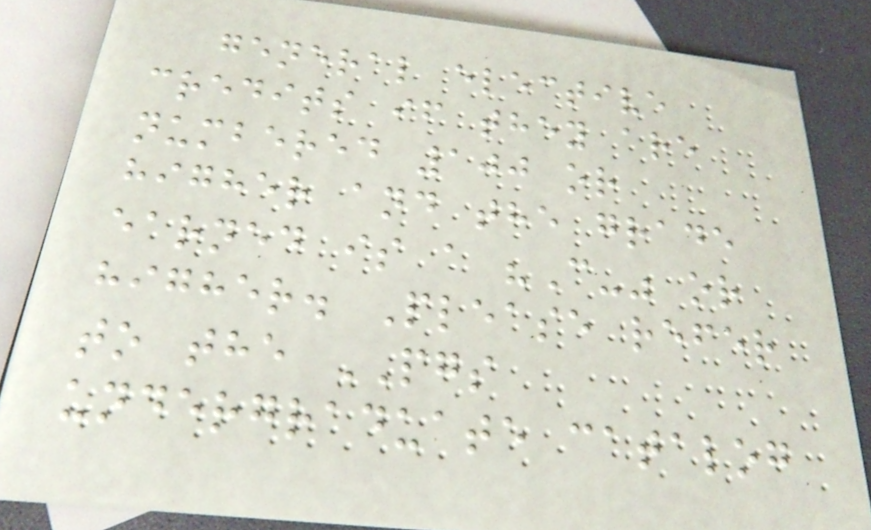general elective
credits if they are
numbered 100 or
higher and the grade
earned is a "C-" or
higher. Please refer
to the PGS
undergraduate catalog
